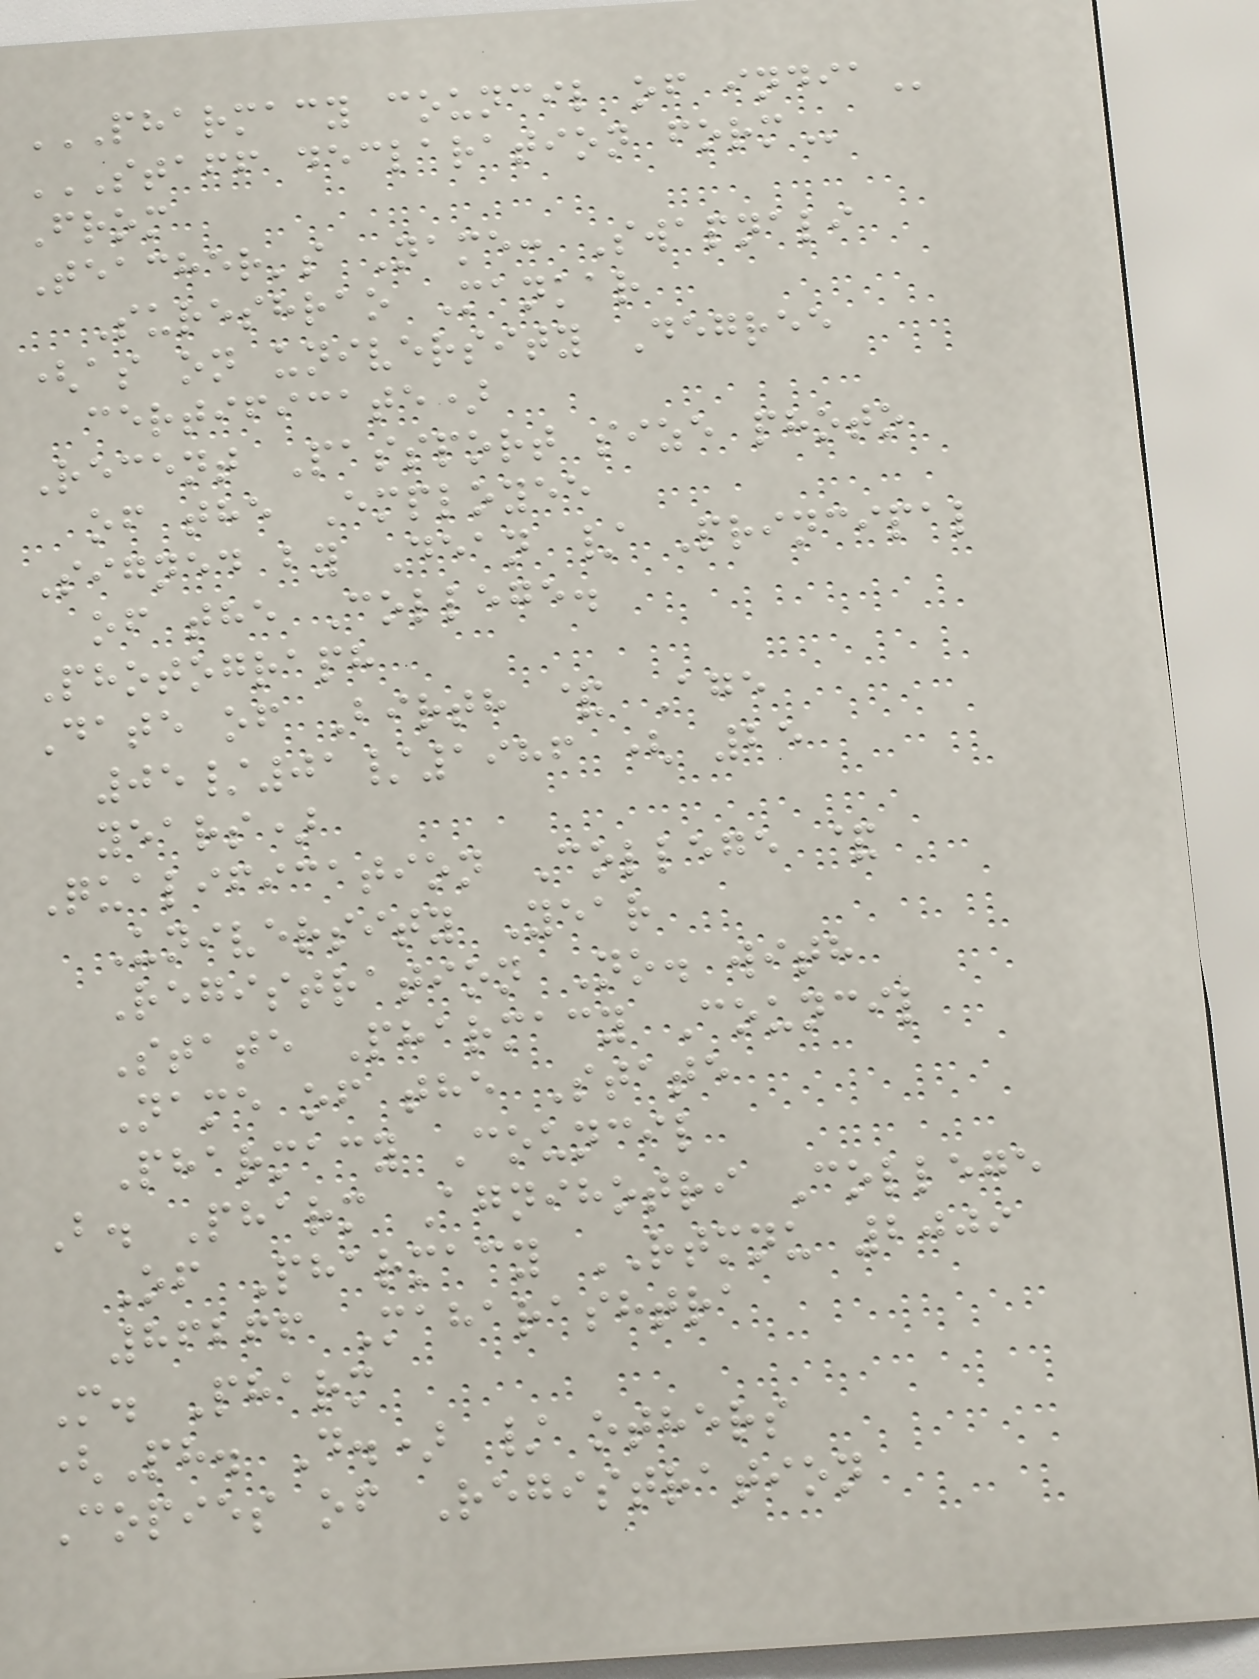PHARMACY COUNCIL OF INDIA
STAFF DECLARATION FORM
From
Teacher's Name: Swapnali
Sureshrao Mankar
(as on university Degree
certificate)
Recent Passport size photo
of the Employee
Signed by Dean / Principal
of the College.
Photograph
Date of Birth & Age
05/01/1986 ( 25
years)
Qualification College &
University Year
Registration No. with
State Pharmacy Council
Name of the State
Pharmacy Council
B. Pharm Agnihotri College
Of Pharmacy RTMNU 2009
86266 Maharashtra
M. Pharm
(Ph. D.) / others
Copies of Registration
